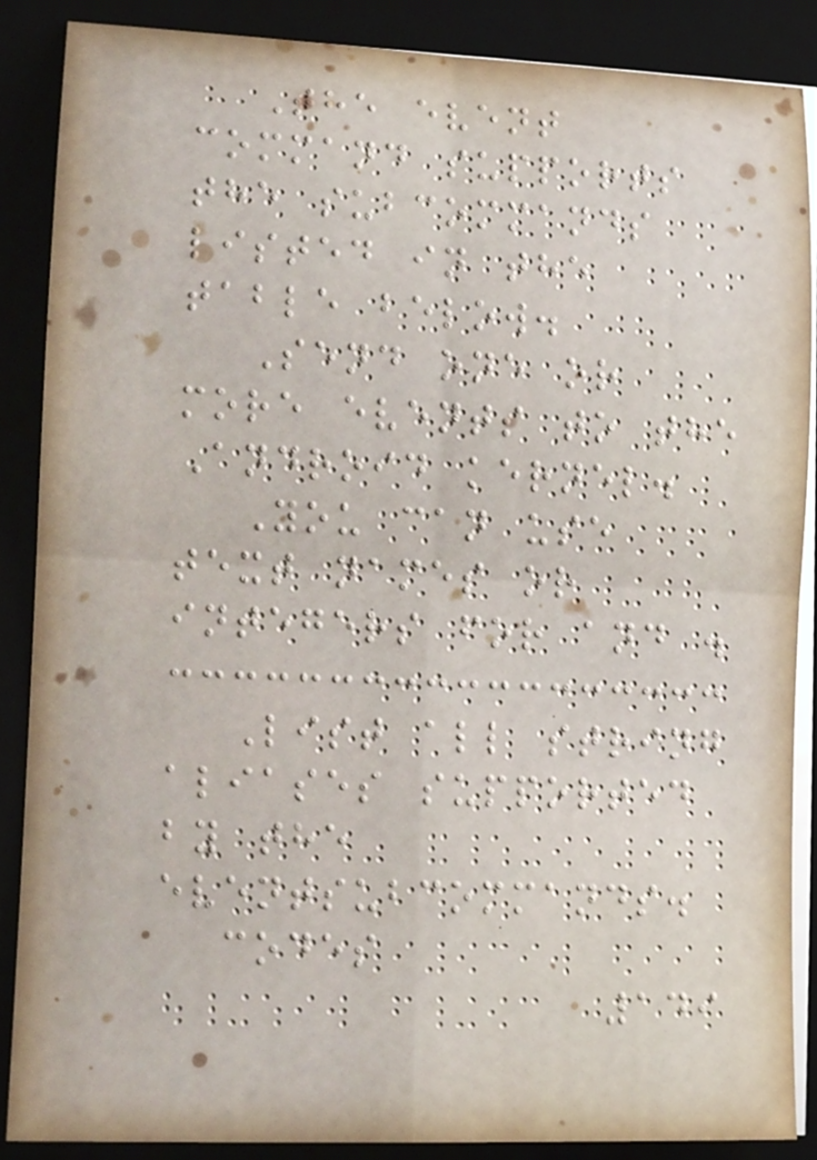The event
command supports
the subcommands
listed in the
table below.
Send one or
more events to the
Android kernel.
You can use
text names or
integers for and .
List all string
aliases supported
by the
eventsubcommands.
codes
149
